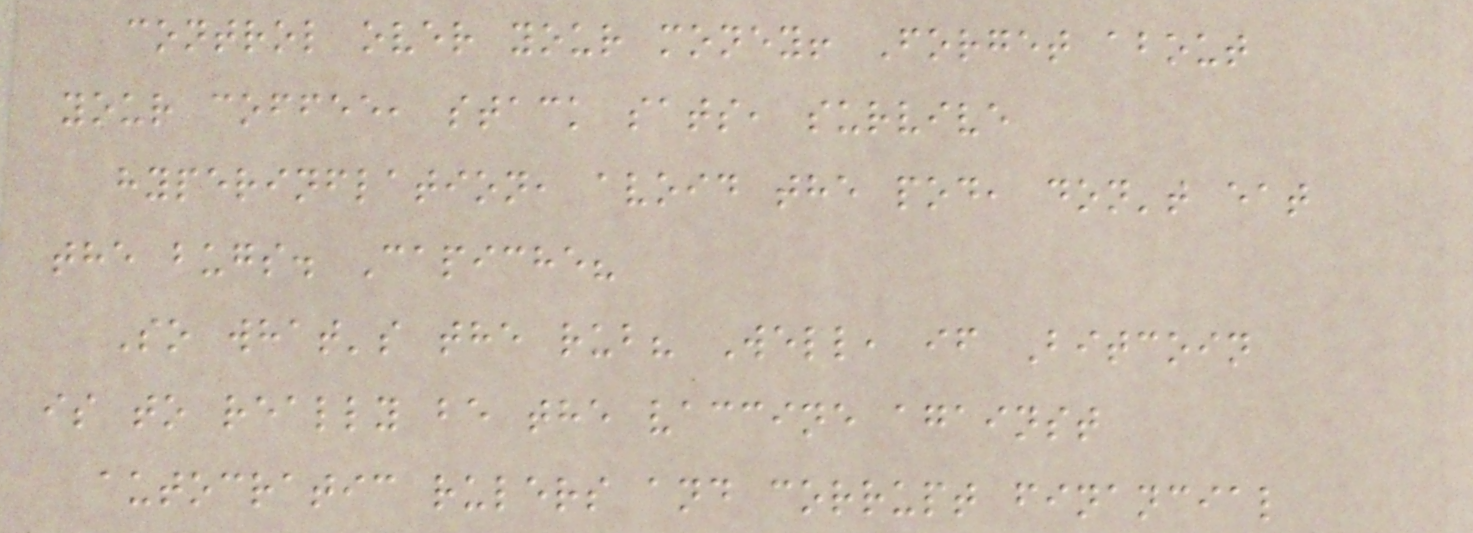control over your money! Forget about
your coffee, stack sats, survive
hyperinflation, avoid the pod, don't eat
the bugs. Capiche?
So what's the rub? Well, if Bitcoin
is to really be the vaccine against
autocratic rulers and corrupt financial
